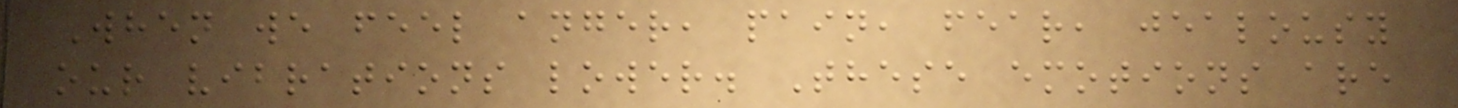When we feel anger, pain, fear, jealousy
our vibrations lower. These emotions are
